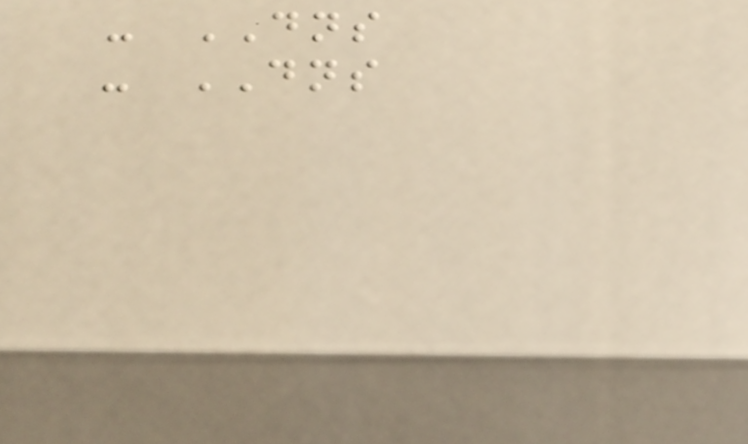- DNS
- DNS
